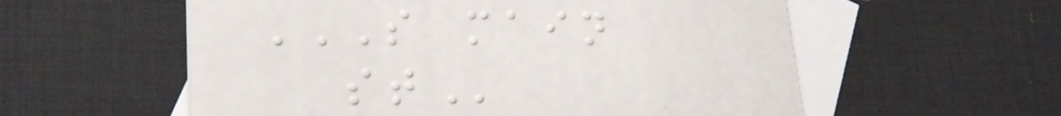S MAIN
ST
